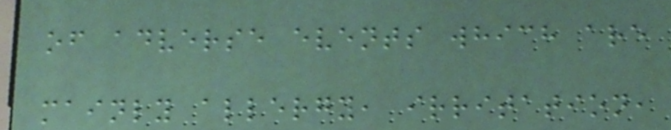of adverse events which are
mainly allergy, irritation,
